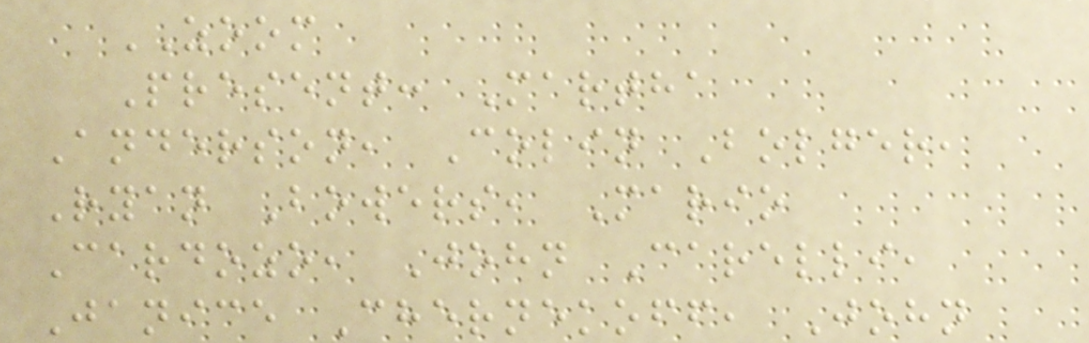ZOOM
Present: Martha
Anderson, Colin Bolger,
Ryan Bowers, Mario
Cardozo, John Carelli,
Janice Chernekoff, John
